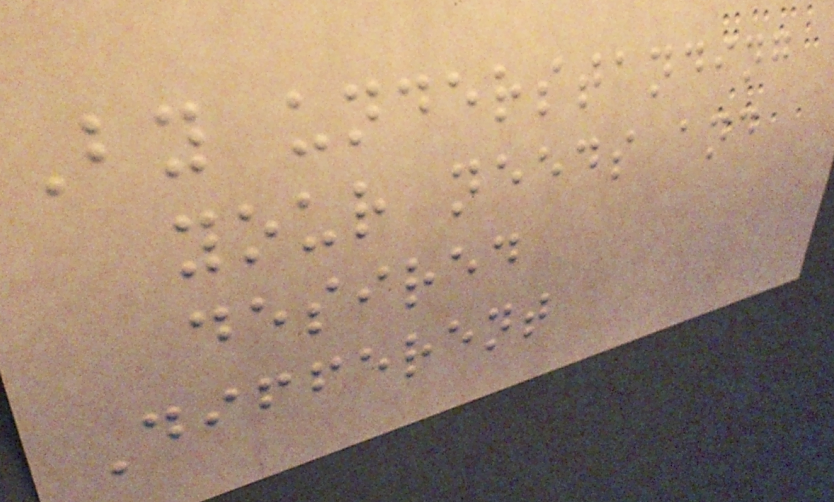By understanding
your needs and
desired
Different
